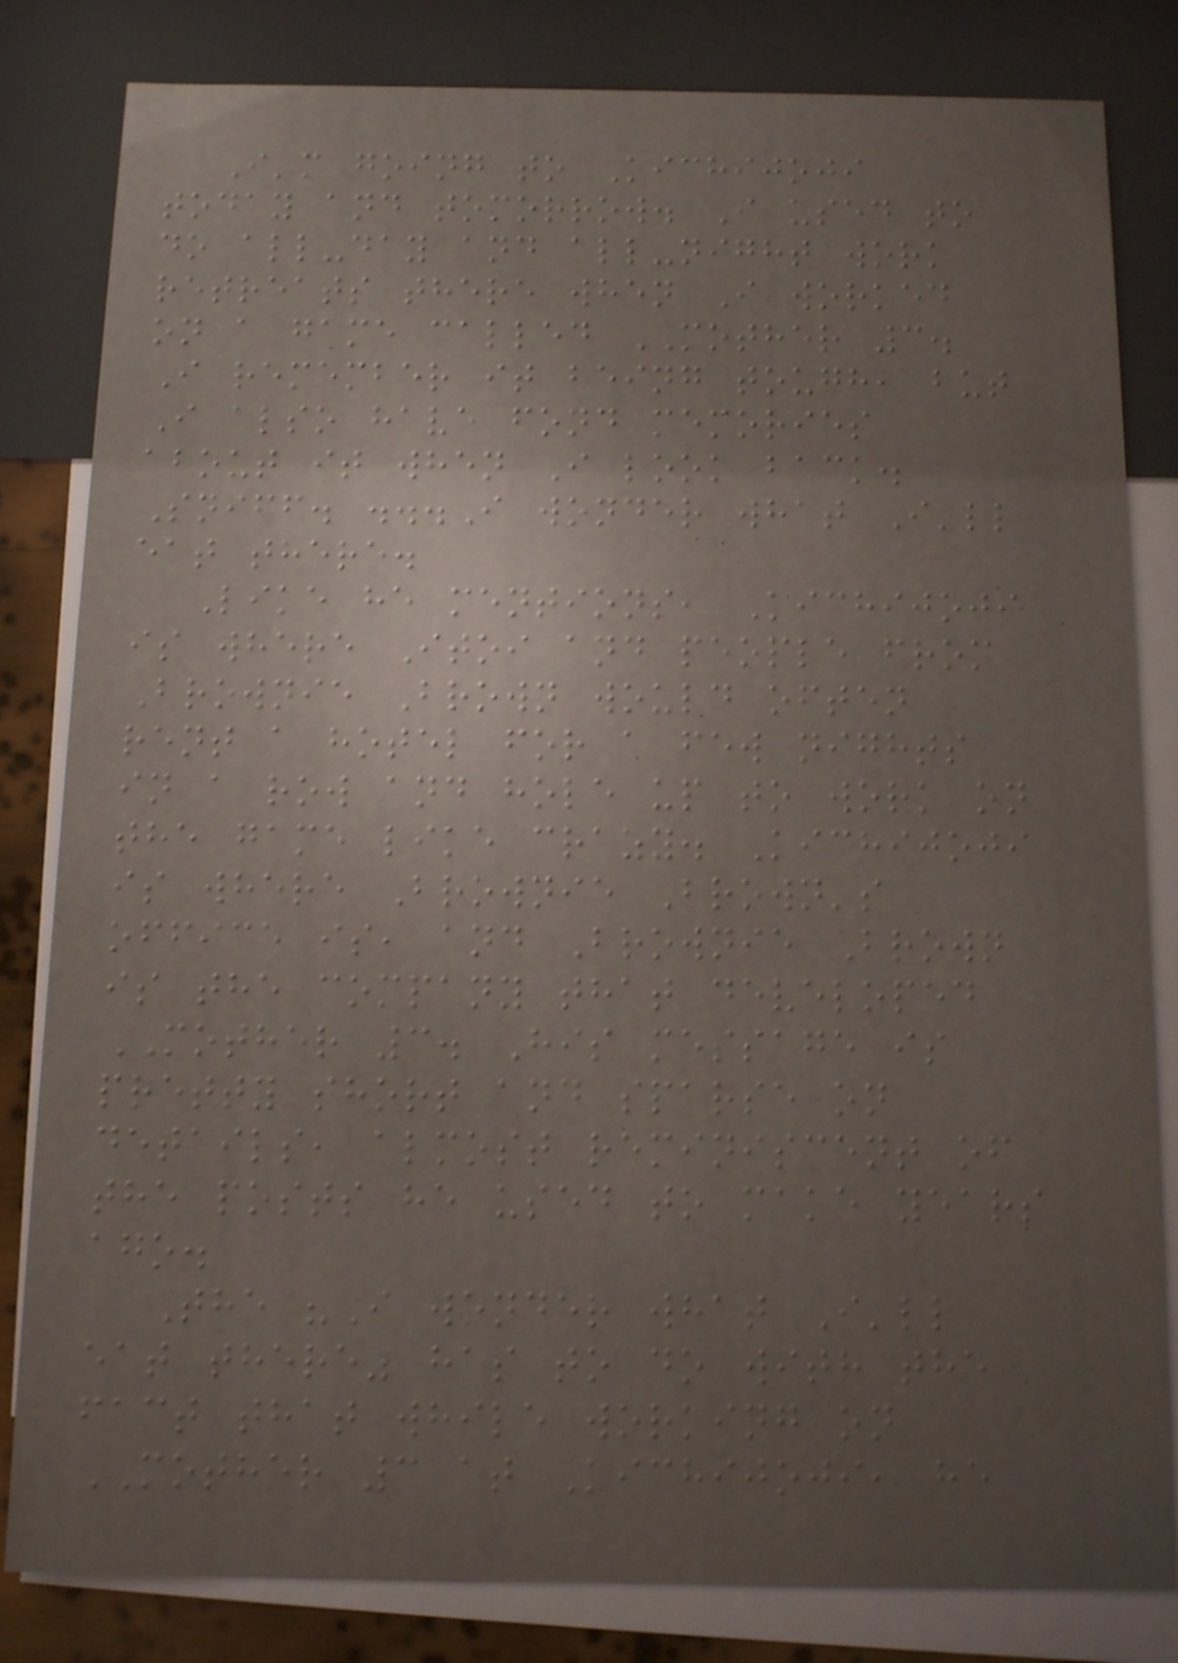I'm going to Kichijoji
today and tomorrow. I used to
do all-day and all-night work
retreats there when I worked
on a game called MOTHER 3.
I remember it being tough, but
I also have fond memories
about it when I look back.
Sniff. ...I wonder what I'll
eat there.
Like he mentions, Kichijoji
is where Itoi and people from
Brownie Brown would often
rent a hotel for a few nights
in a row and hole up to work on
the game like crazy. Kichijoji
is where Brownie Brown's
office is, and Brownie Brown
is the company that developed
MOTHER 3. His message is
pretty short and sparse on
details, almost reminiscent of
the posts he used to make years
ago.
The "I wonder what I'll
eat there" has to do with the
fact that while working on
MOTHER 3 at Kichijoji, he
